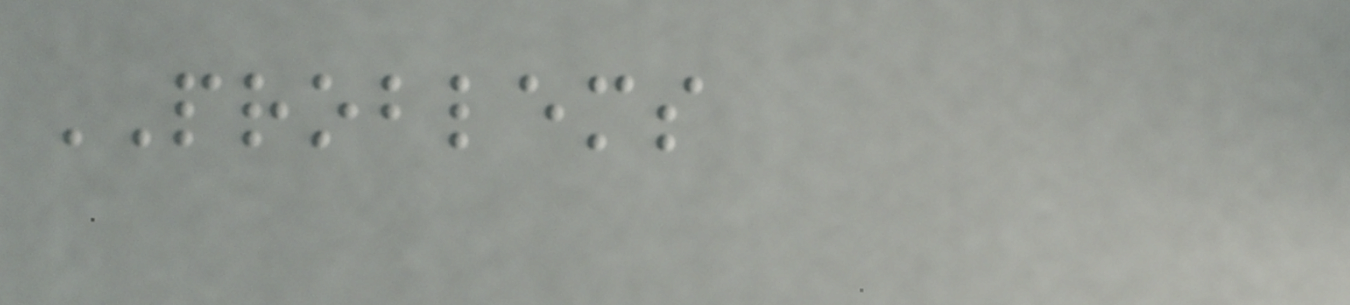PROBLEMS
